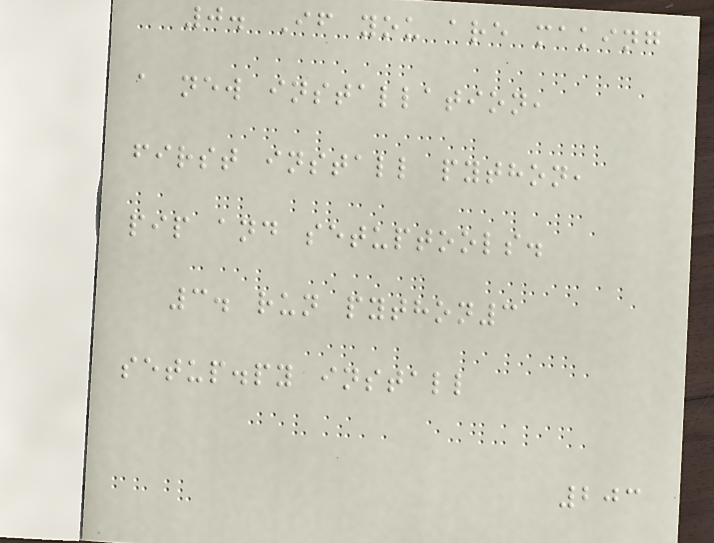0. If you are making
a new installation,
first install python,
pip and setuptools.
3. run python3
setup.py install
203
